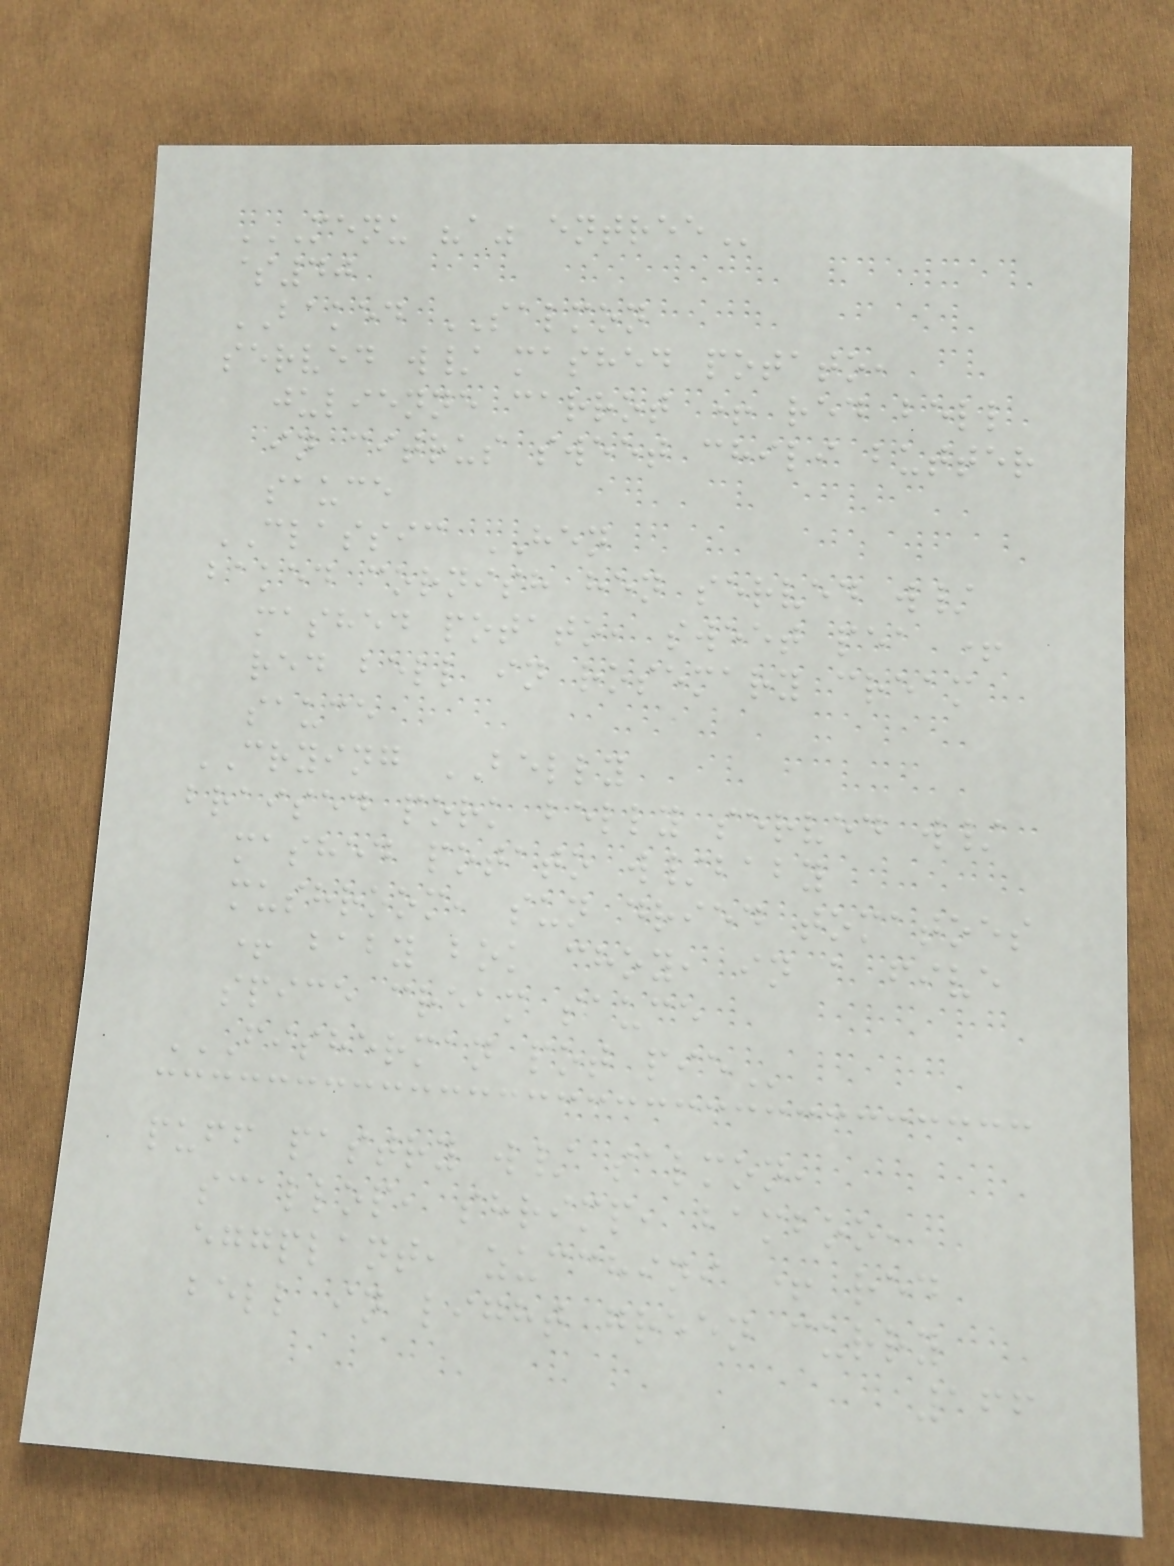MENU "A" ENTREE
$40
BAKED SALMON
served w/ mashed potato,
julienne carrot + red bell
in citrus sweet chili butter
sauce
CLASSIC HEN
baked cornish hen served w/
mashed potato, sweet pea +
red bell in rosemary cream
sauce
CRYING BELLY
braised pork belly served w/
mashed potato w/baby
mushroom, sun dried tomatoes
+ baby bok choy, in a five
spice cream sauce
FISHERMAN POT PIE
puff pastry w/ salmon,
scallop, shrimp, bamboo,
eggplant, zucchini + red
bell in light green curry
166
